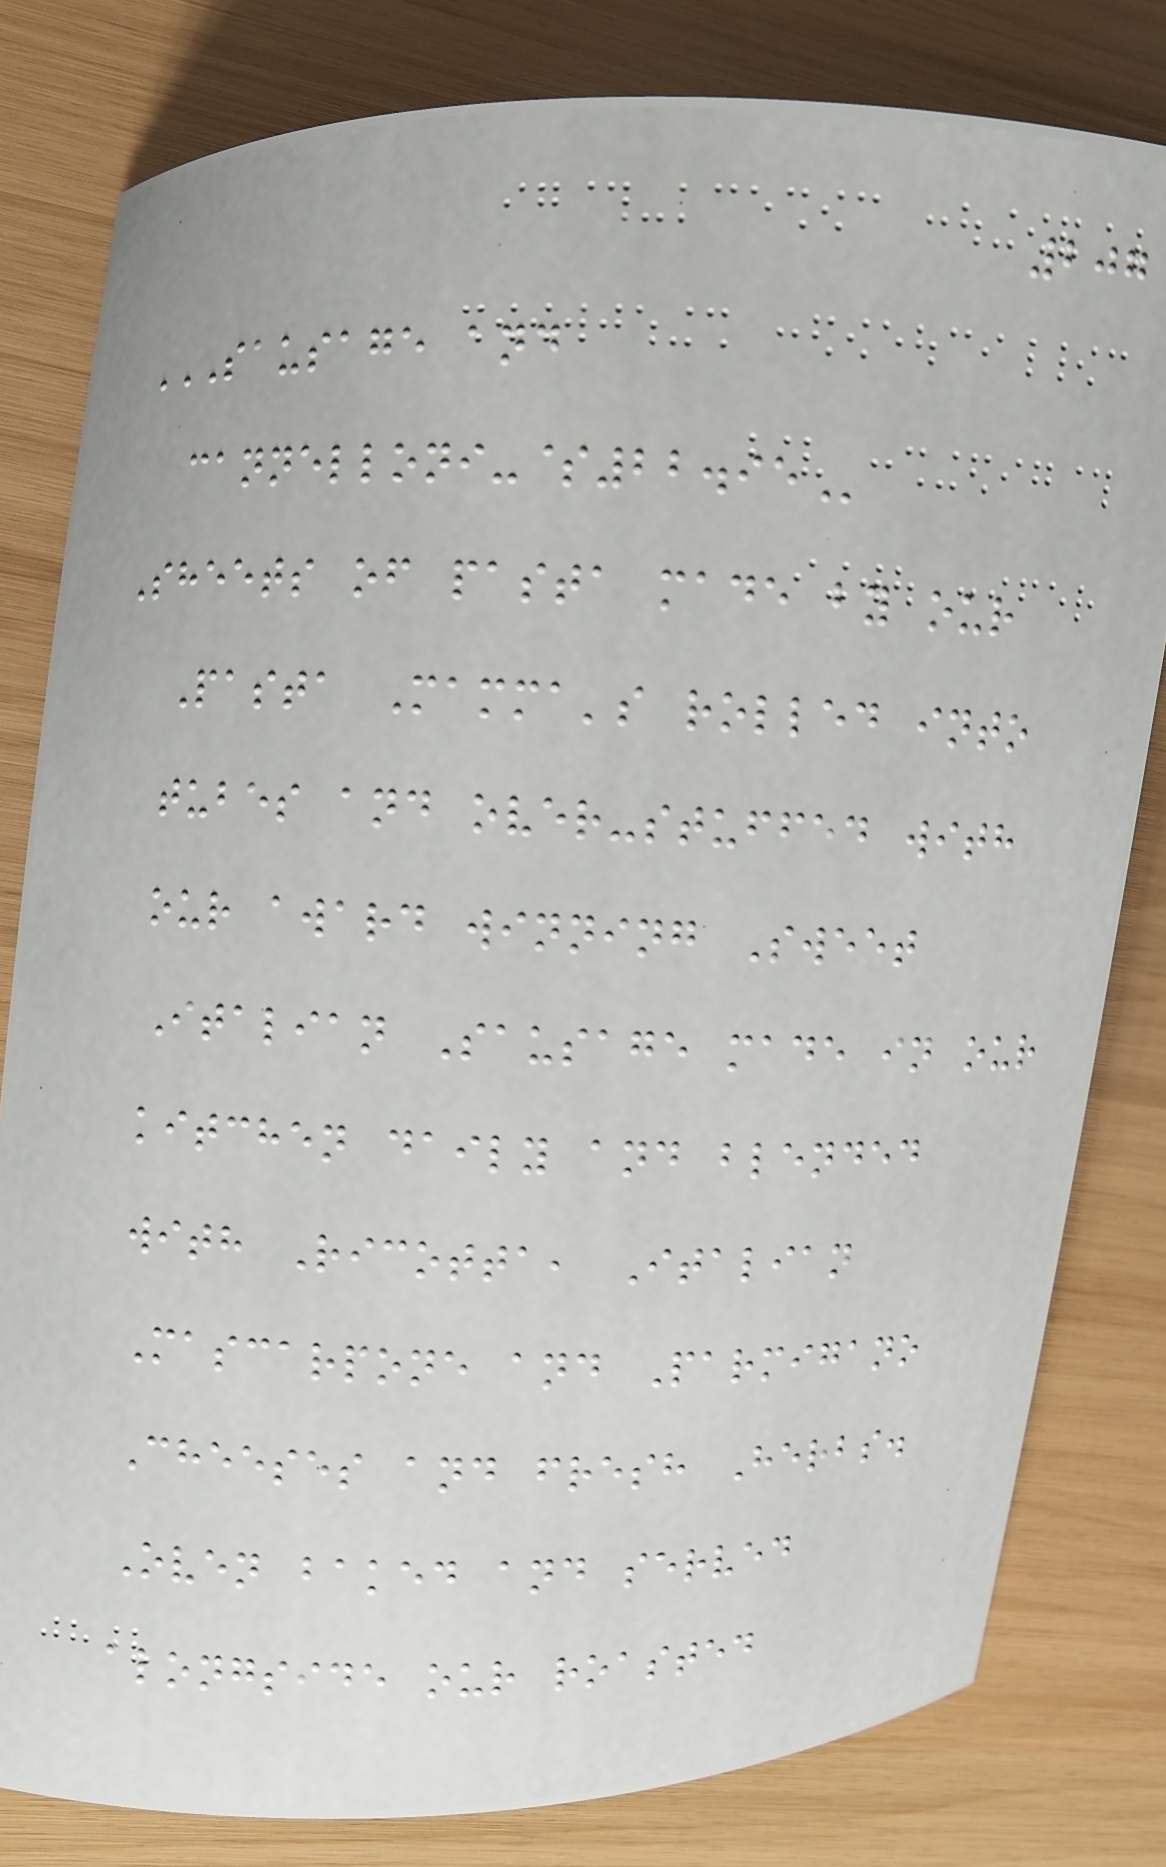207
SAUSAGE AND
CANNELLONI-$22.95
Sheets of pasta made by our
Pasta Mamma's rolled into
tubes and over-stuffed with
our award winning Sweet
Italian Sausage made in our
kitchen daily and blended
with Ricotta, Italian
Mascarpone and Parmigano
Cheeses and fresh Herbs.
Oven baked and served
alongside our roasted
